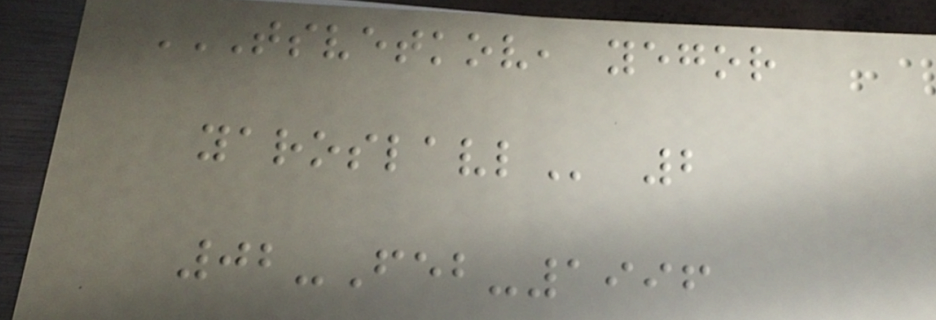TSVETKOV, YEGOR
YAROSLAVL 2
02-Feb-1996
